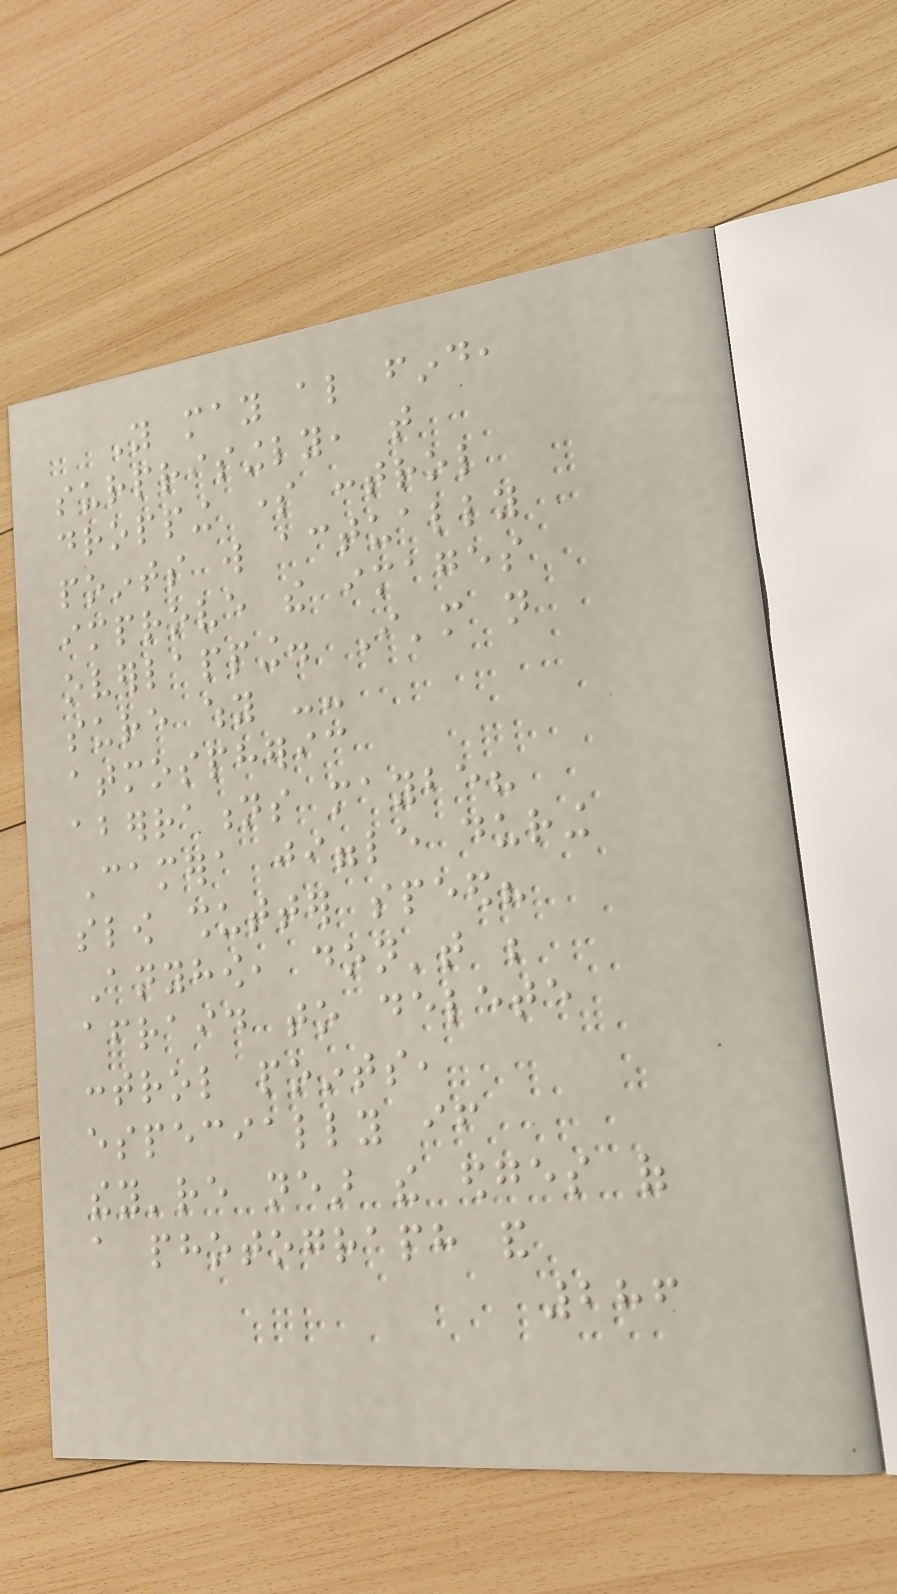You may also find,
surprisingly, that
dropping some control
points will actually
improve the images
overlapping. I'm not
sure why --
atmospheric
aberrations maybe?
Camera jiggle during
slow shutter speed?
Anyhow, don't be
afraid to delete
control points,
especially if
they're near the edges of
a photograph and
286
